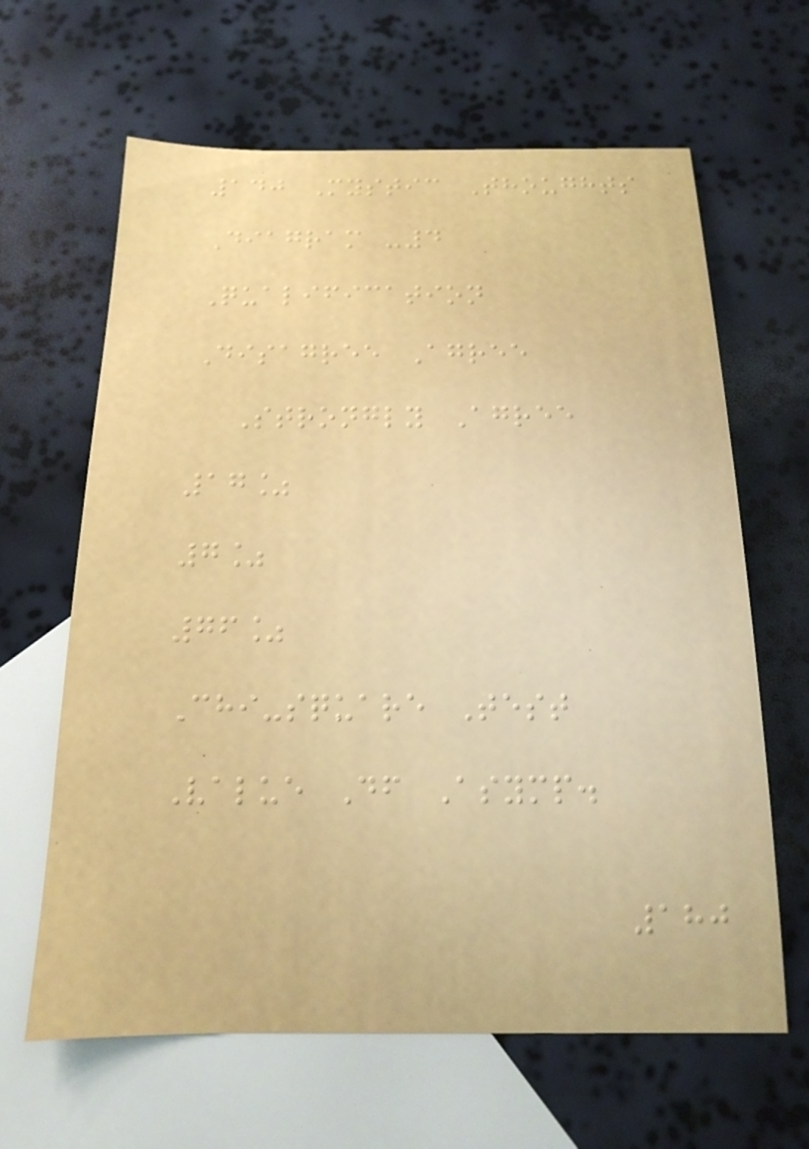140 Mystic Thoughts
Diagram -4
Qualification
Disagree Agree
Strongly Agree
17%
7%
76%
Chi-square Test
Value Df Asymp.
180
